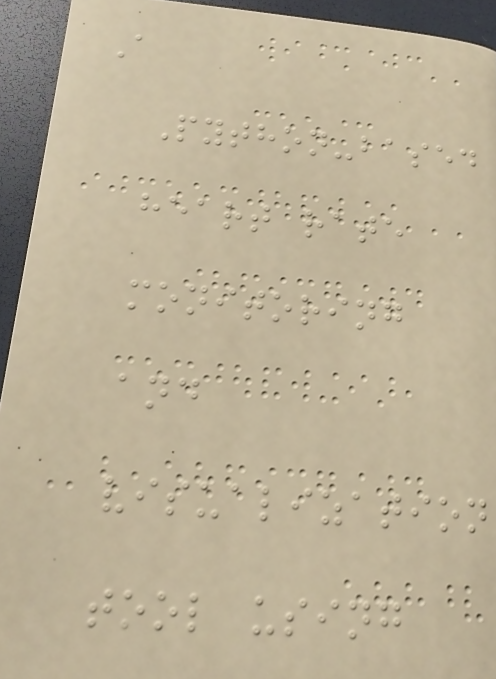A
Python-based
heart rate
monitoring
and
visualization
tool using
